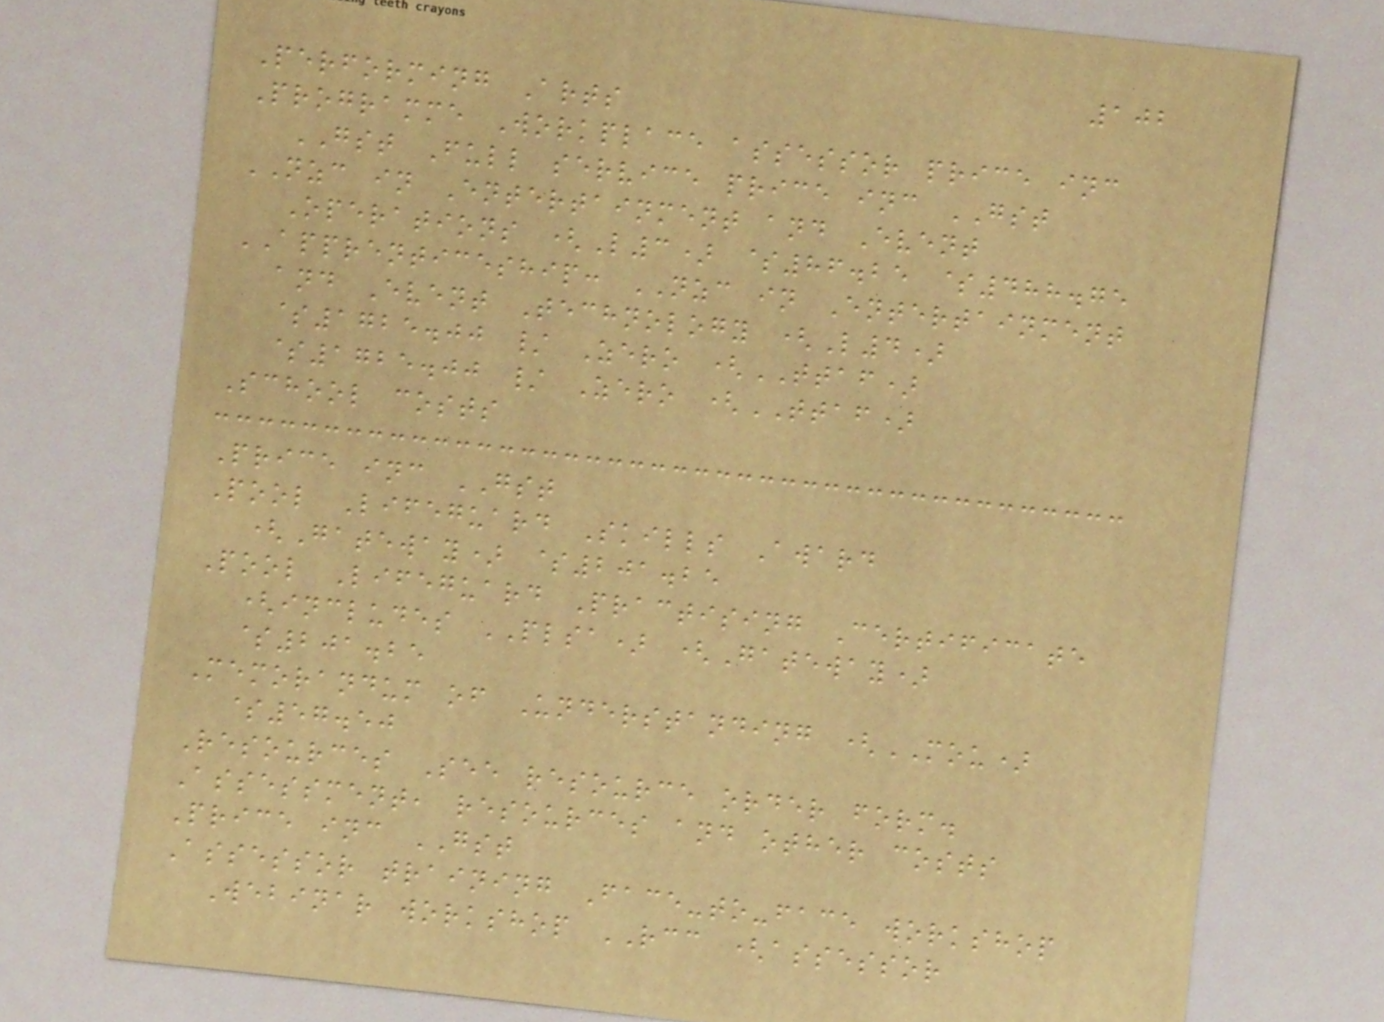102
Performing Arts
Programme Workplace assessor price inc
GST Full service price inc GST
NZC in Entertainment and Event
Operations (L3) $86.25 $488.75
APPRENTICESHIP: NZC in Entertainment
and Event Technology (L4)
$1725.00 / Zero (TTAF)
$1725.00 / Zero (TTAF)
School costs
Price inc GST
Pool Lifeguard Skills Award
(Gateway) $201.25
Pool Lifeguard Practising Certificate
(includes PLSA) (Gateway)
$201.25
Memorandum of Understanding (MOU)
$57.50
Resources See resource order form.
Assessment, resources and other costs
Price inc GST
Assessor training Face-to-face workshop
Webinar workshop RCC (assessor
